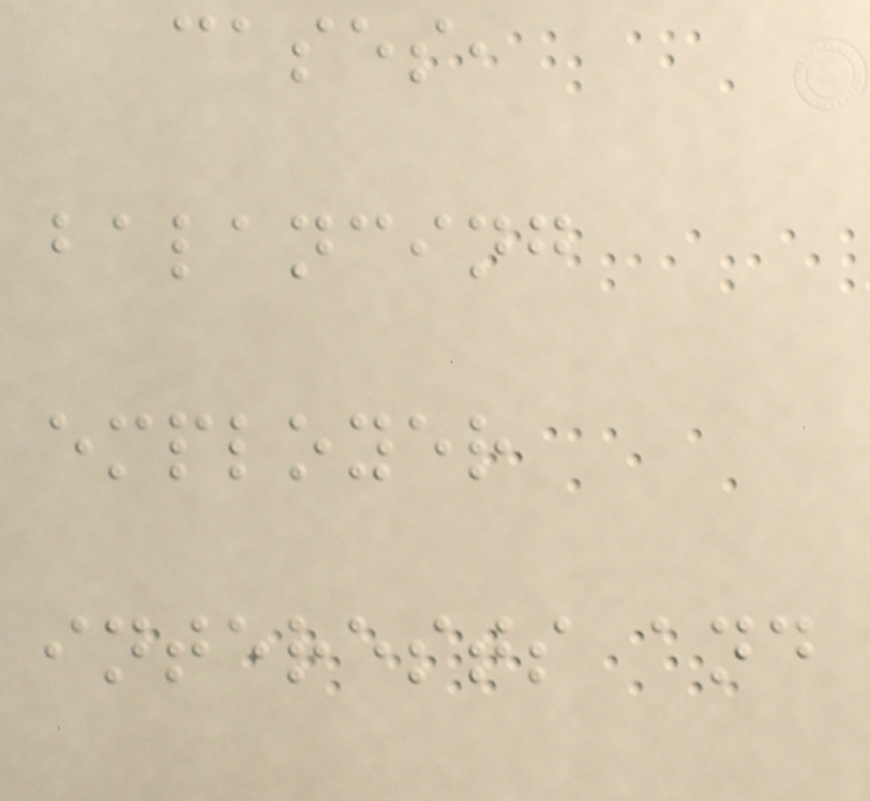cases,
balancing
employer
interests and
